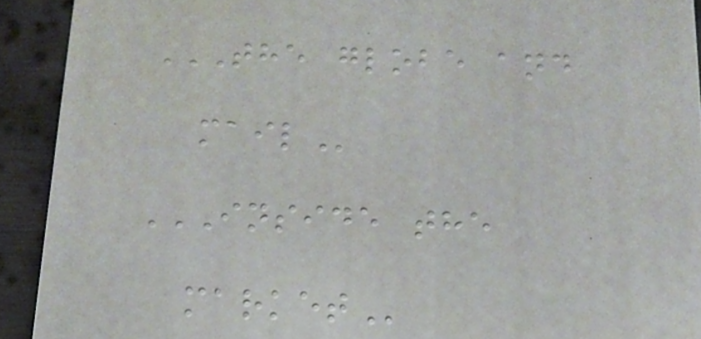THE GLOBE AND
MAIL
INSIDE THE
MARKET
